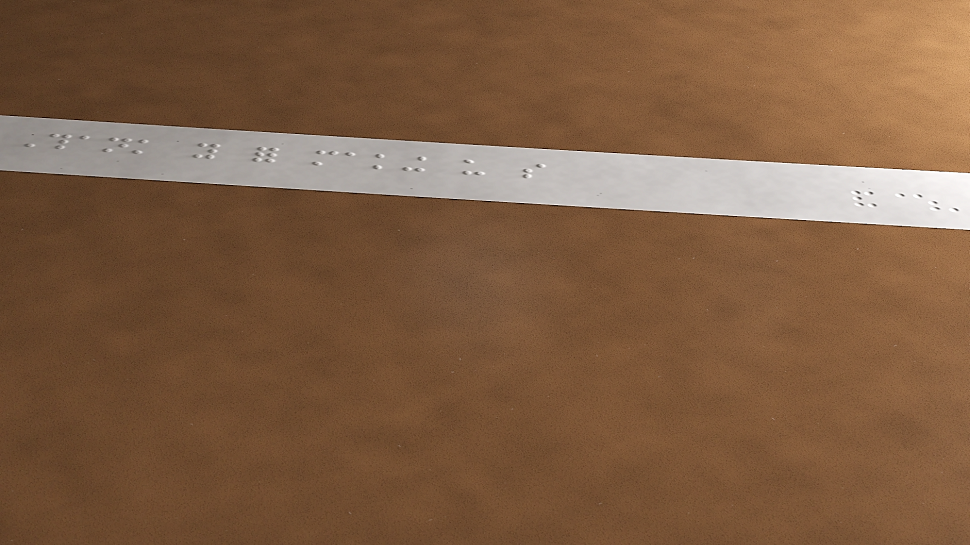Thank you for making us so
